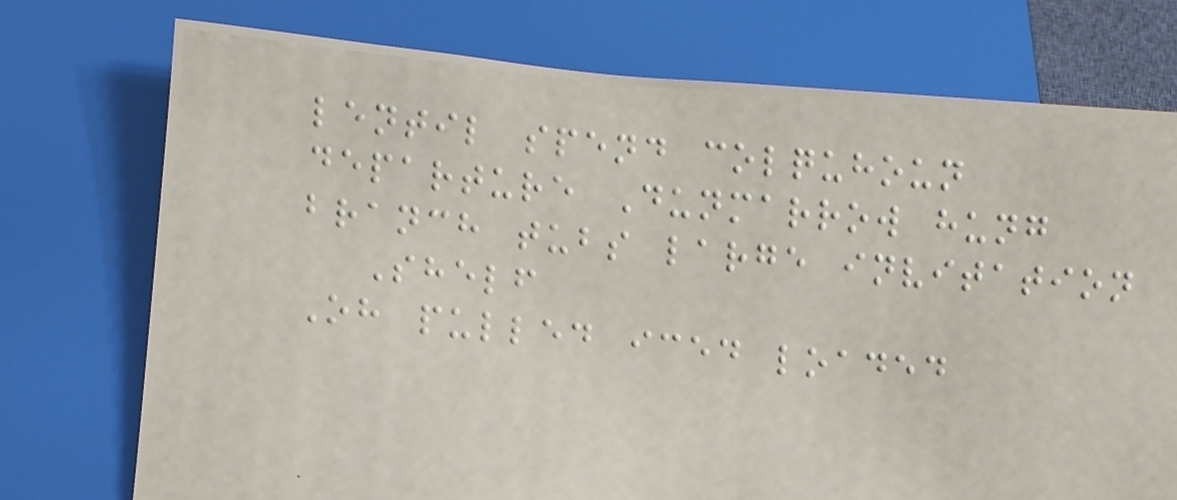lentil spend colquhoun
departure Dunmarrow hung
branch tubs large invitation
Shelf
Oh pulled iced loaded
